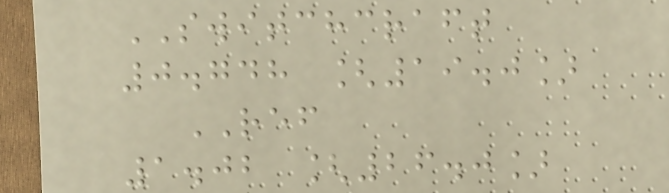SWITCHCRAFT
0.748 [19.0]
REF
1.02 [26.0]
